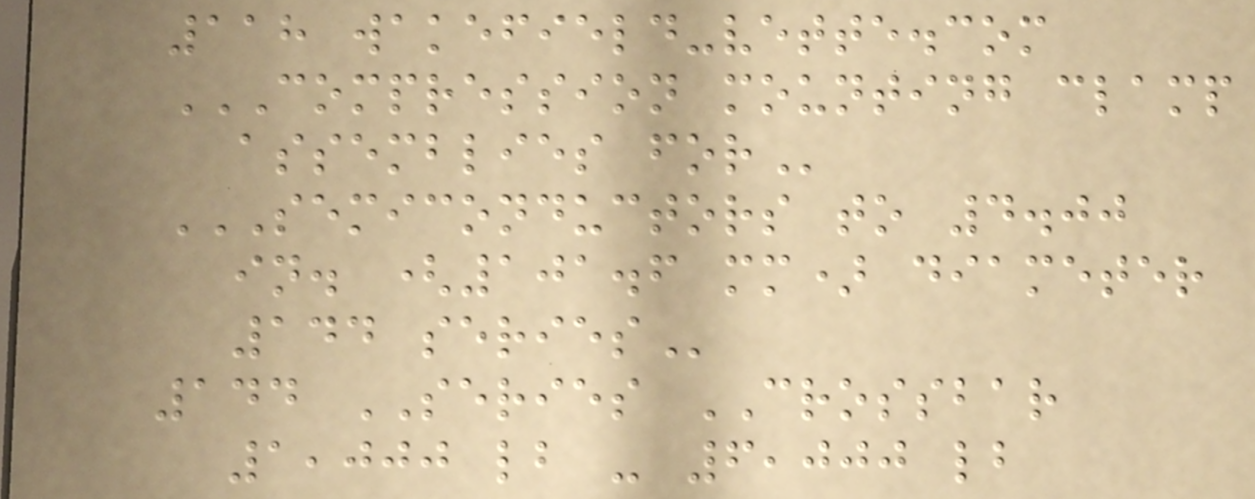118 wakefield-vette.com
COMPRESSION MOUNTING CLAMP
ASSEMBLIES FOR
SEMICONDUCTORS TO 4.00
IN. (101.6 MM) DIAMETER
144 SERIES
144 SERIES CROSSBAR
1,000 lb - 6,000 lb
